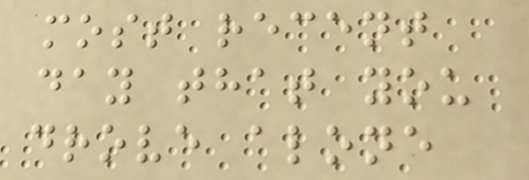most recent
day that you
drove alone
